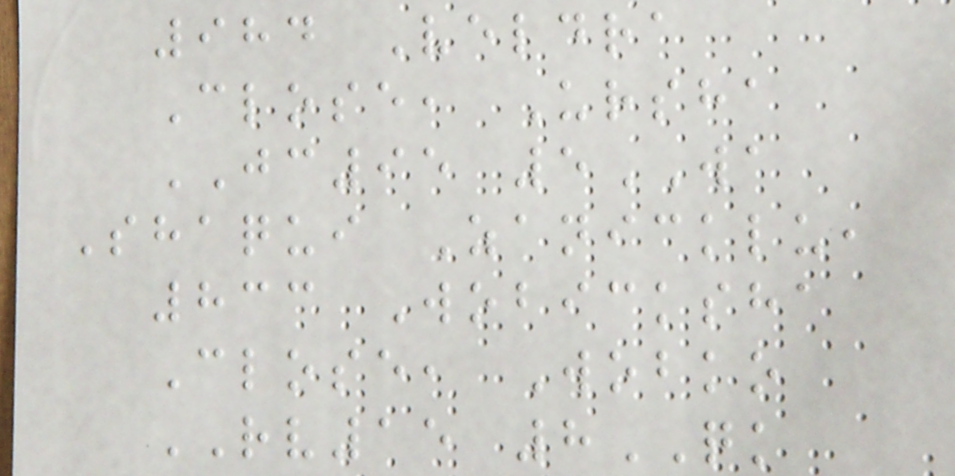984 Veldra
Close, Ursha
JC95 5WA
Shaqui Zanicklu,
833 Wobicksha
Close, Wobko
RV15 8QK
